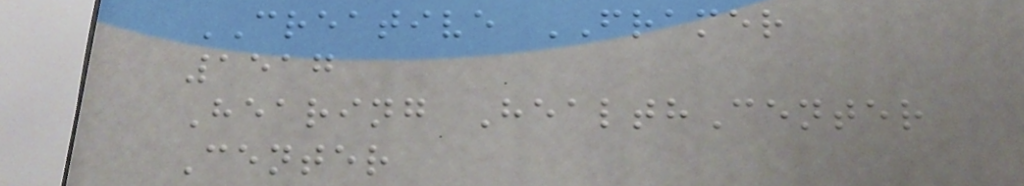CREATIVE FRAMER
1517
Hearing HealthCenter
Center
